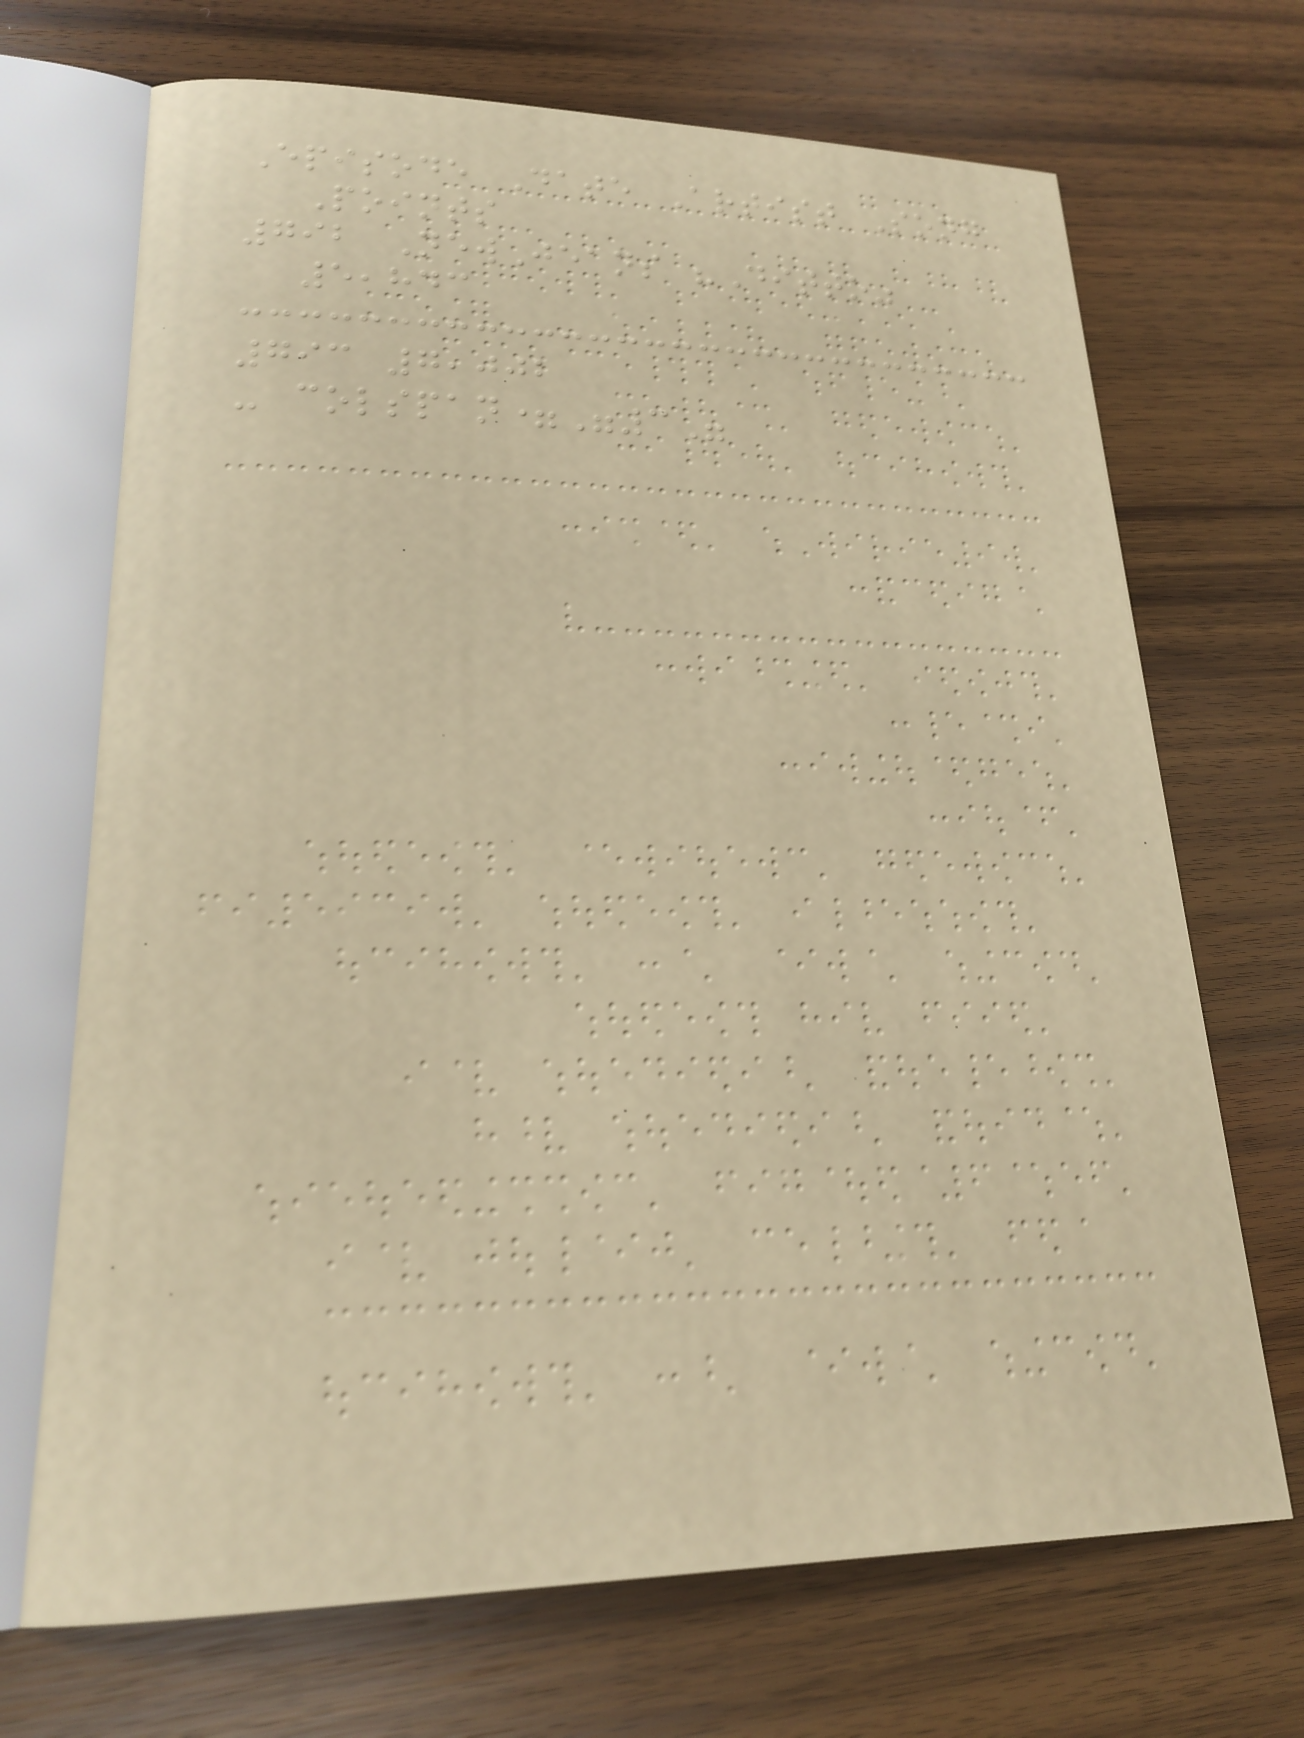Episode Date Artist Song
Points
792 NewJeans "Ditto"
5,843
793 7,002
- colspan="3"
